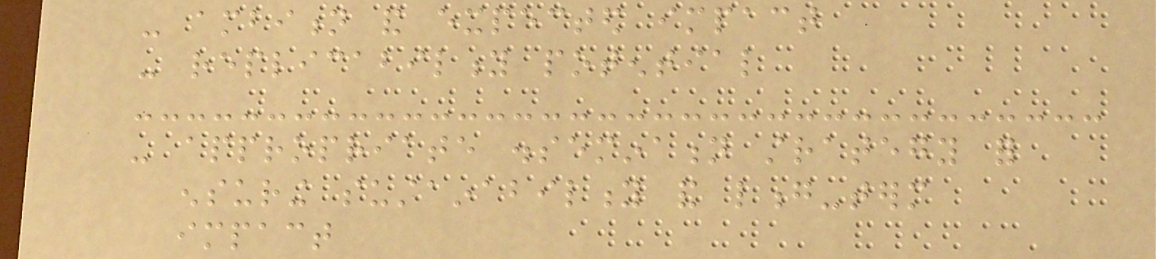- ambition and expected impact
- replicability potential
- appropriate dissemination strategy for
ensuring sustainability and long-term
impact
